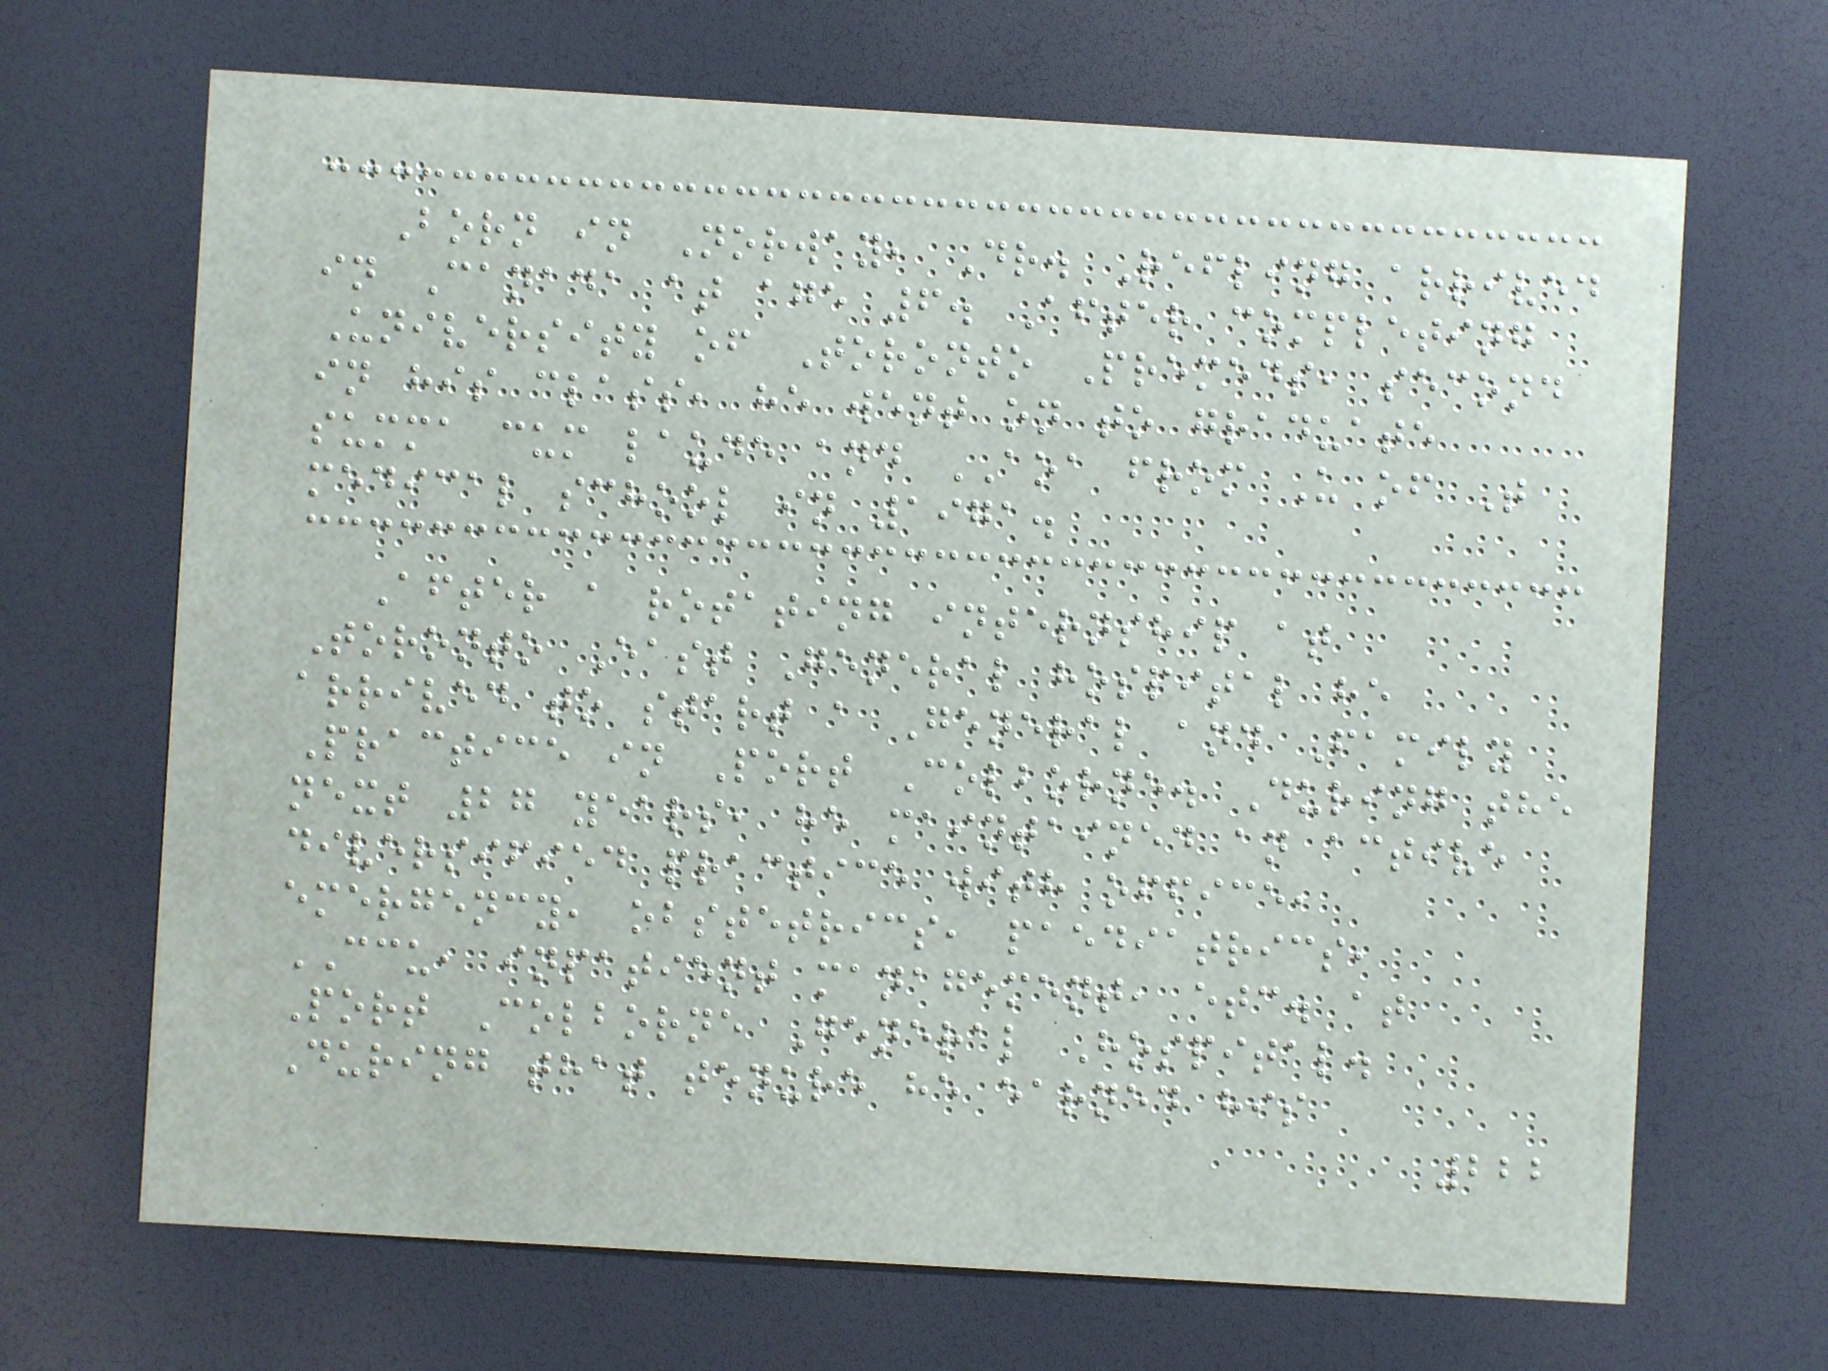Born in Norway, Dr. Refling arrived
in Canada at age 6. After completing
University of Toronto Premeds, second
in his class, he went on to graduate
summa cum laude and AOA from U of T
medical school in 1971.
After a rotating internship at
Toronto East General hospital he
arrived to start a General and Family
Practice in Port Colborne. During the
next 27 years, he maintained an active
diversified practice with office,
emergency, obstetrics, paediatrics,
CCU, inpatient management, etc. at
Port Colborne General Hospital.
During that tenure he earned his
222
